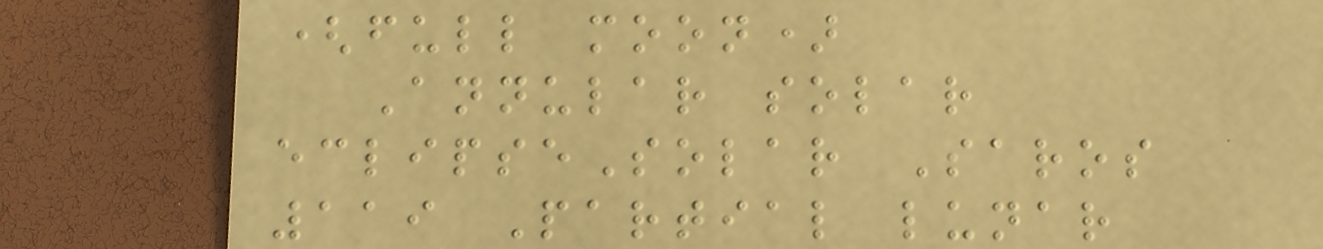(full moon)
Annular solar
eclipseSolar Saros
119 Partial lunar
